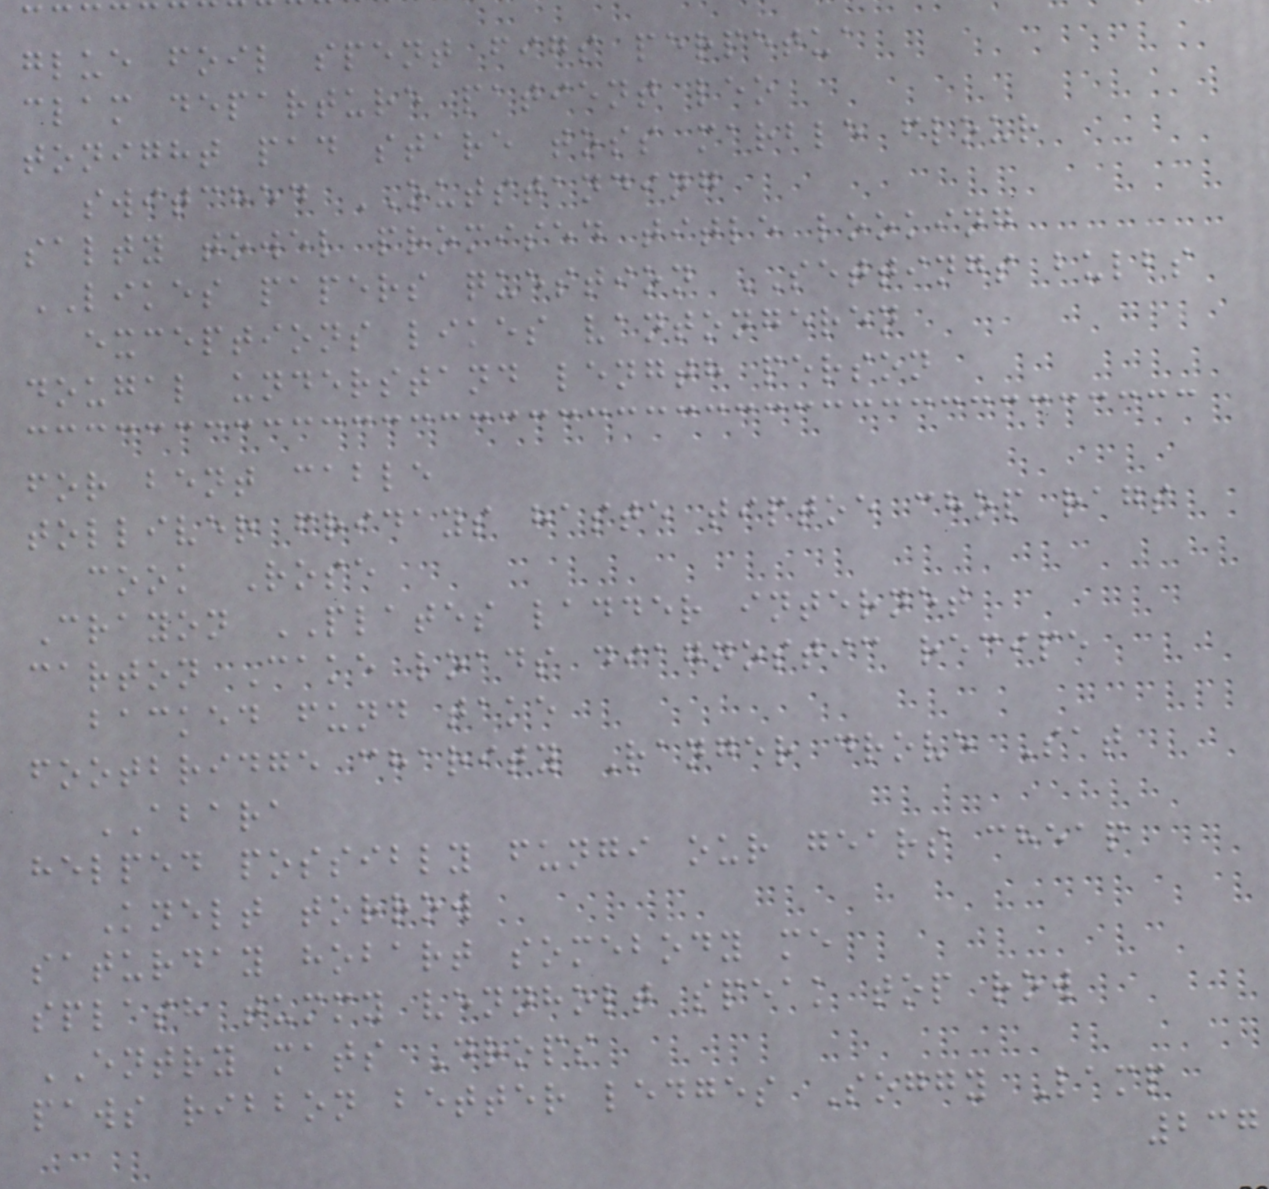glue foil spent figs perpetua
clam departure patient leo
tonight pad stare toss marble flour
switched OUTSTANDING
salty towel promised title looking
LIKES papers question SETTINGS bulbs
exceptions likes vantongeren
dougal understand length person
for bent cable
tolliver fridays haste tiptoe chop rags
cook Rose
Crayon PLATES ladder internet
carton Cake loads diagnostic recipe
backed fund take
footbridge charity Ranger drove Sat
ABARA
helped possibly fungi our gears cheap
Knelt torrow
saturday hobart somebody me
splash tummy vennholt speak top row
ENTRY mats Drops
paws ribbon better ledges Soggy Lamp
237
